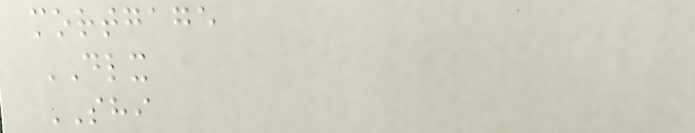mortgage
DLX
SHI
